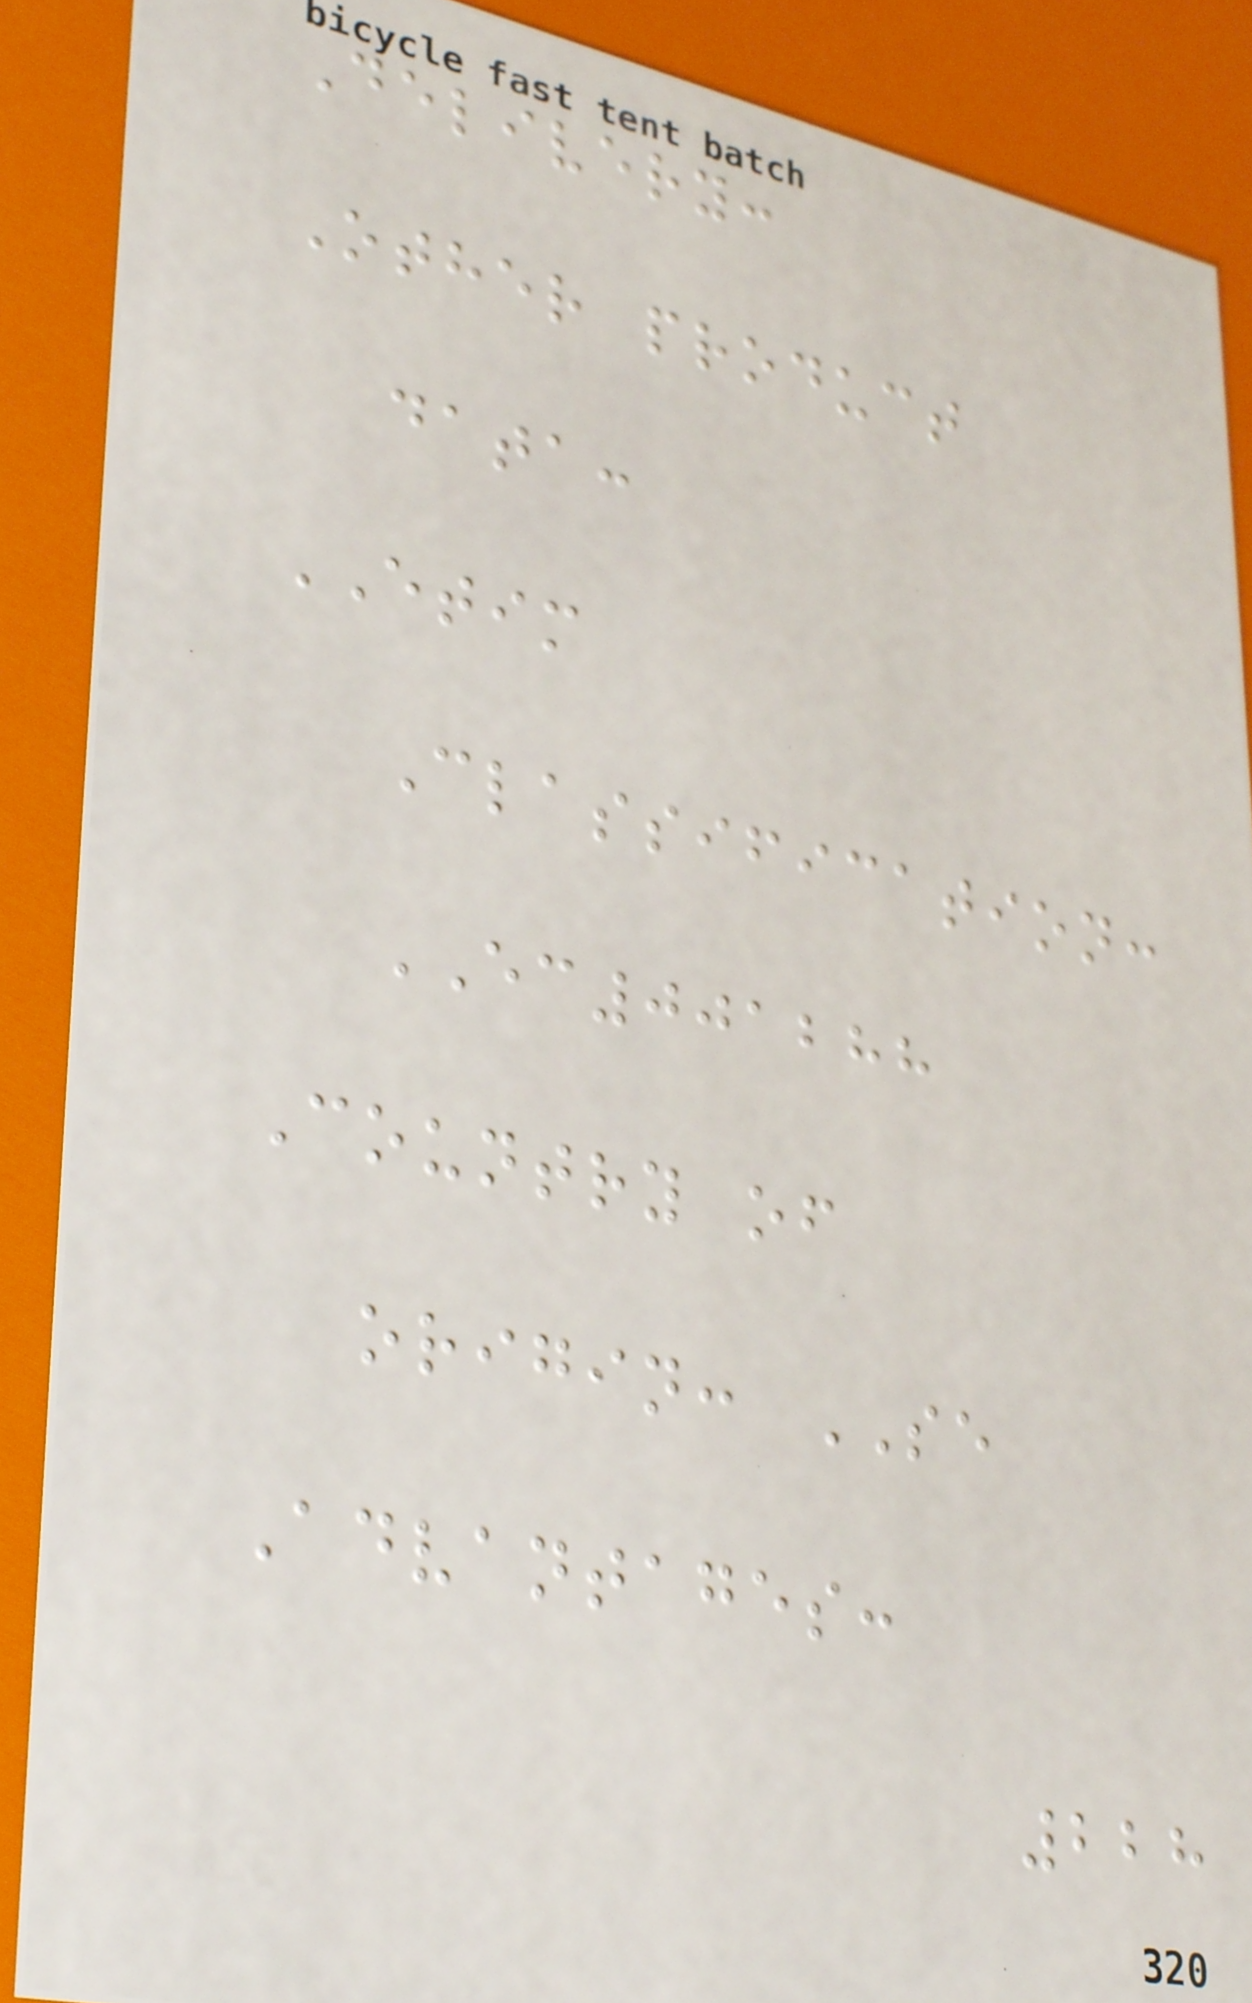Delivery:
Other product
data:
ETIM
Classification:
EC001288
Country of
origin: SE
Advantages:
228
